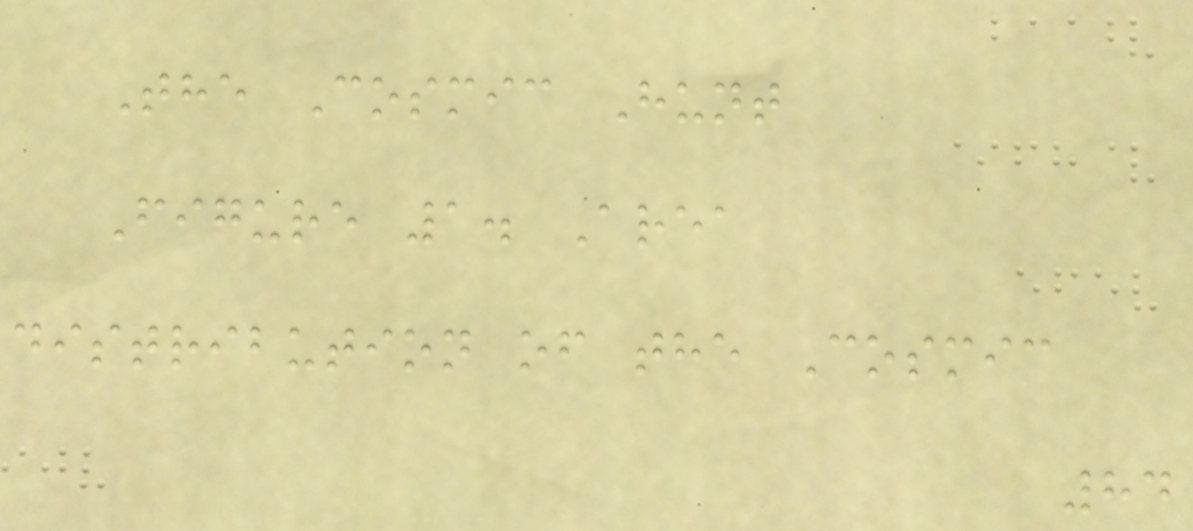The Cosmic Hunt
Figure 1. Area
distribution of the Cosmic
84
